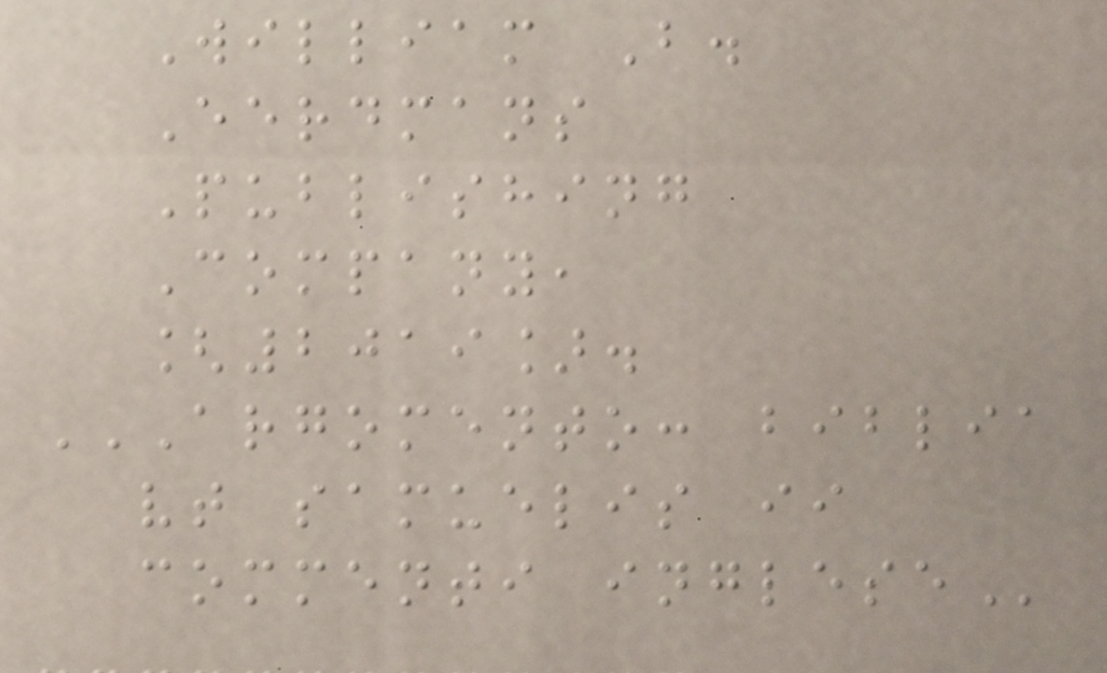William B.
Eerdmans
Publishing
Company,
[2019].
ARGOMENTO: BIBLIA
VT SAMUELIS II
COMMENTI INGLESE
